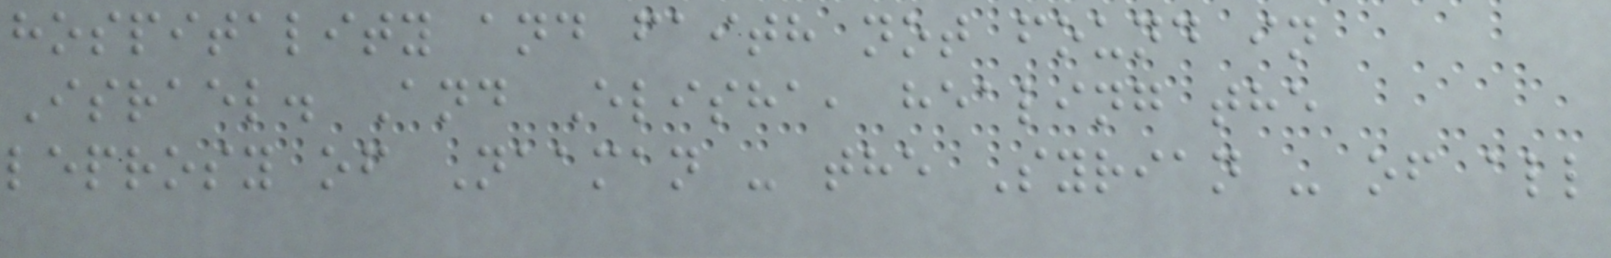hospitality and faith not found in
Israel. And Elisha, healing the
leprosy of Naaman - the Syrian - of all
